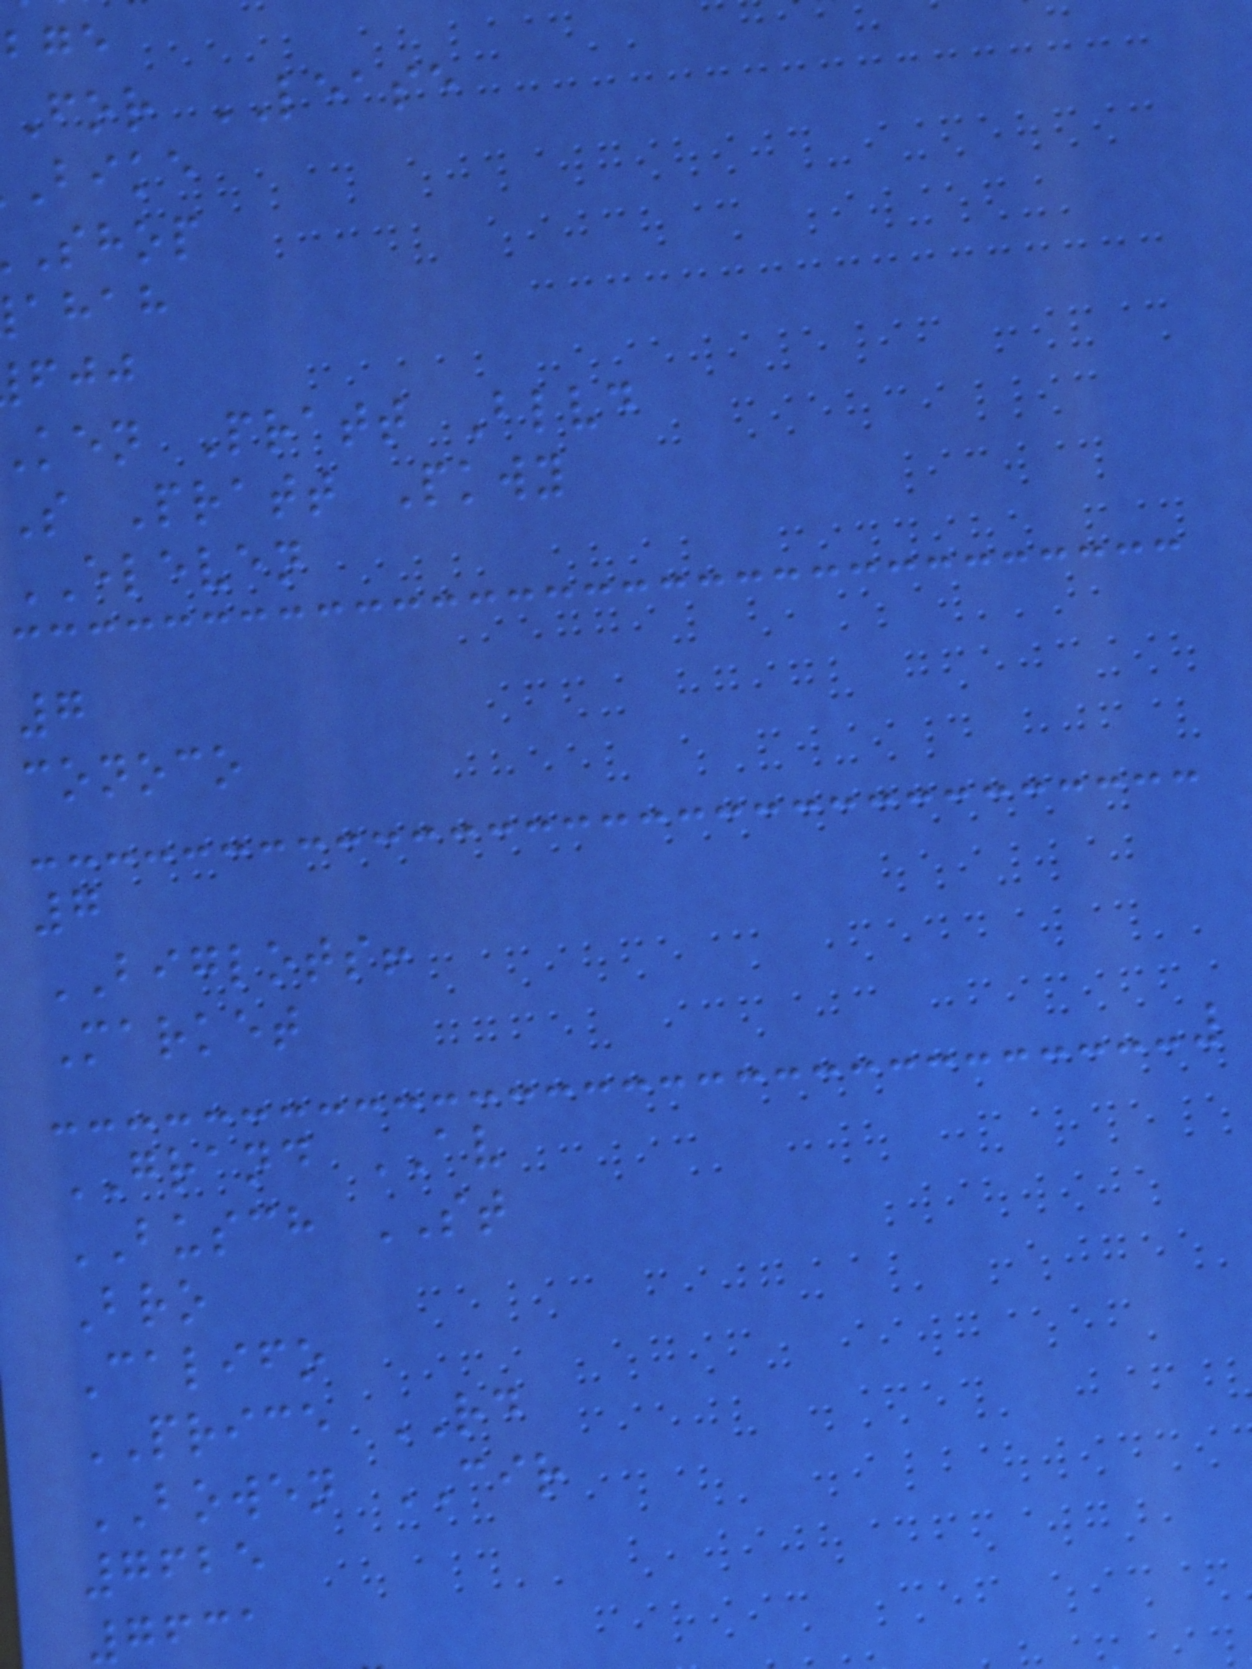for LEASE
bike
shop
ahah
ken Pratt Blvd
S Pratt Pkwy
ELEVEN
7
conoco
7
BIGLOTS!
Market
GRAND AV
BUSCH ST
Bro
Califo
PRICE RD
BOWEN CIR
7625
7631
